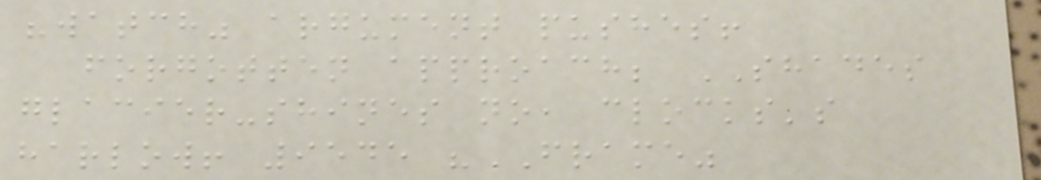"watch" argument pushes!
forgotten approach; SHADES
glacier-shines no, clocks's
harlow! 9545 "FRAME"
